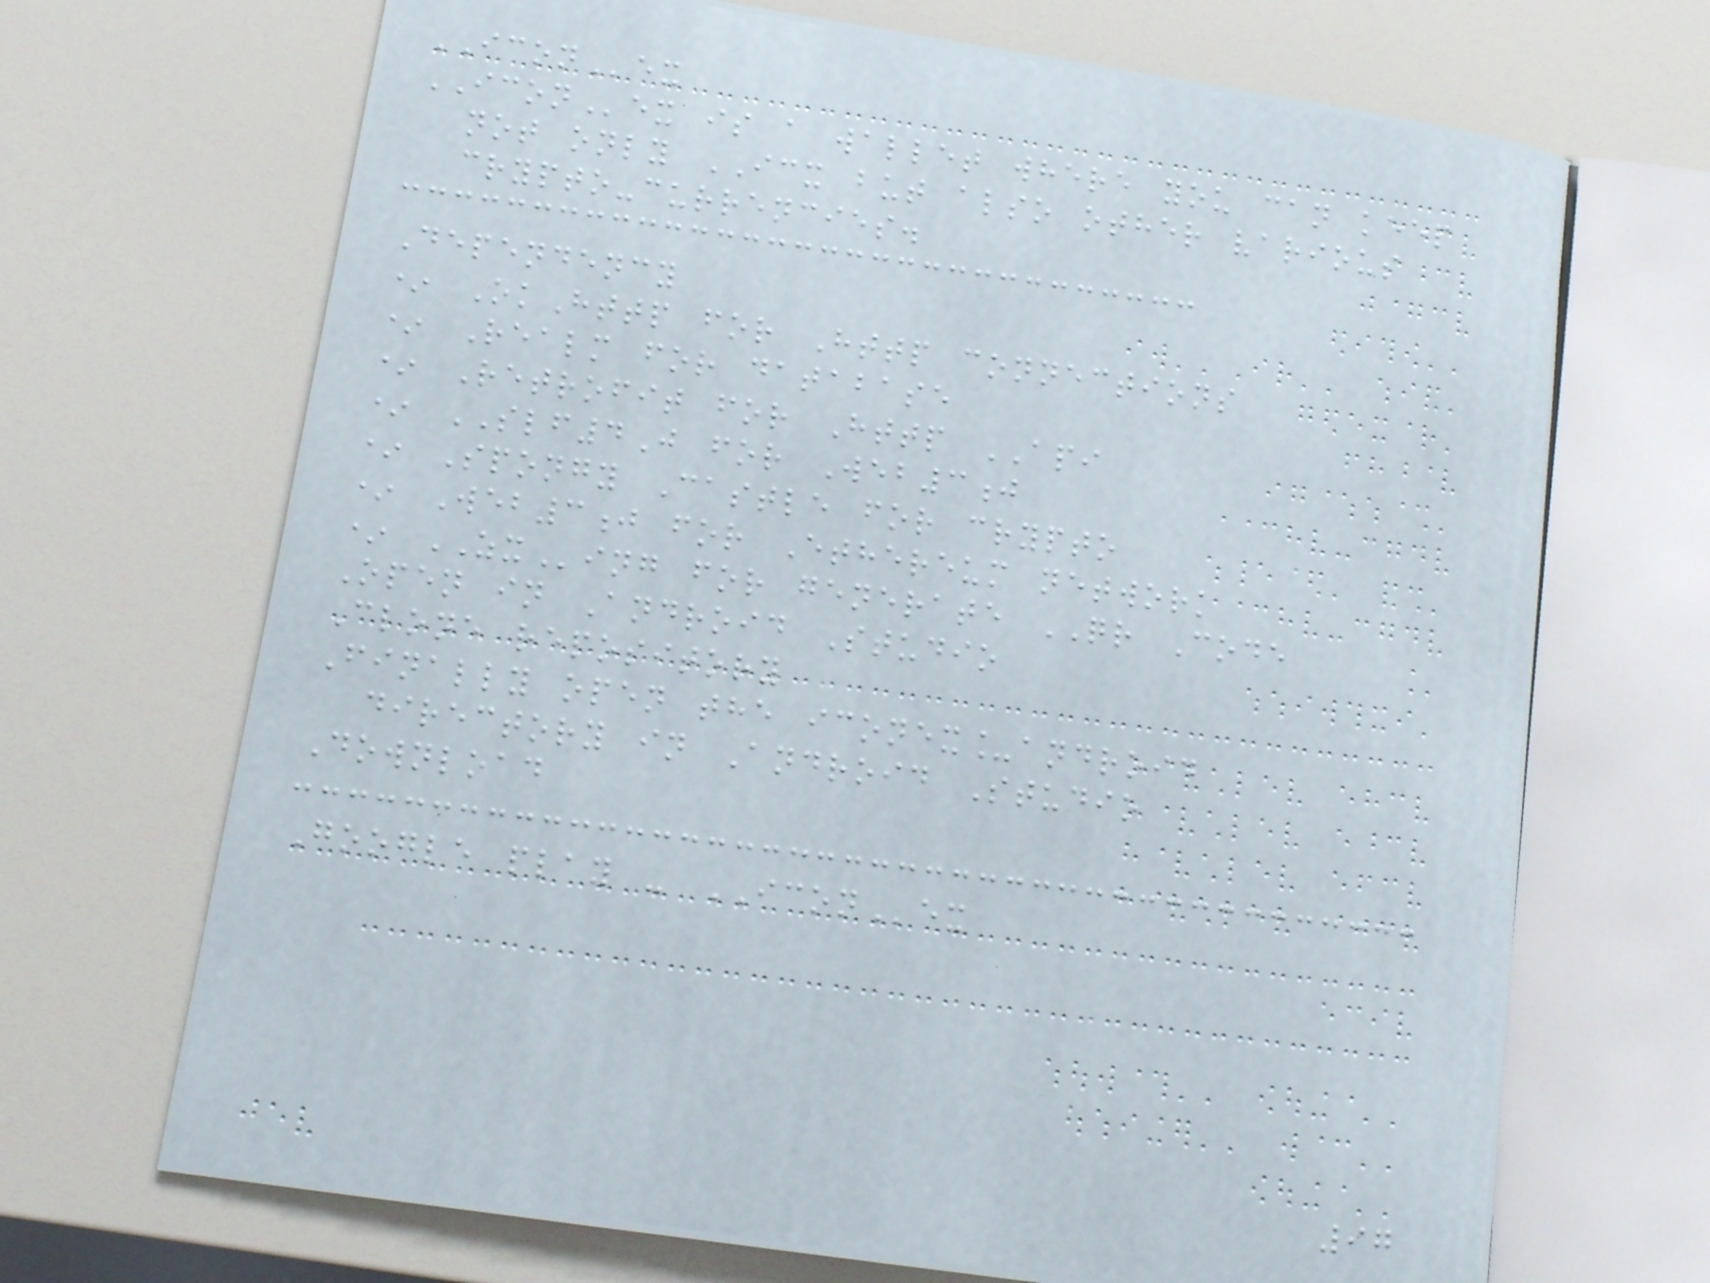ICONex
ICONex is a wallet where you can keep
not only ICX but also other various
crypto-currencies.
Dependency
* OkHttp for Http connections
* Realm for database
* Retrofit for Http API
* SLF4J for Web3j
* Spongy Castle for crypto
* Web3j for Ethereum network
* ZXing for generate QR Code
Open in Android Studio
Clone repository
Finally open the iconex_android
directory in Android Studio
Download
Google play - ICONex
97
